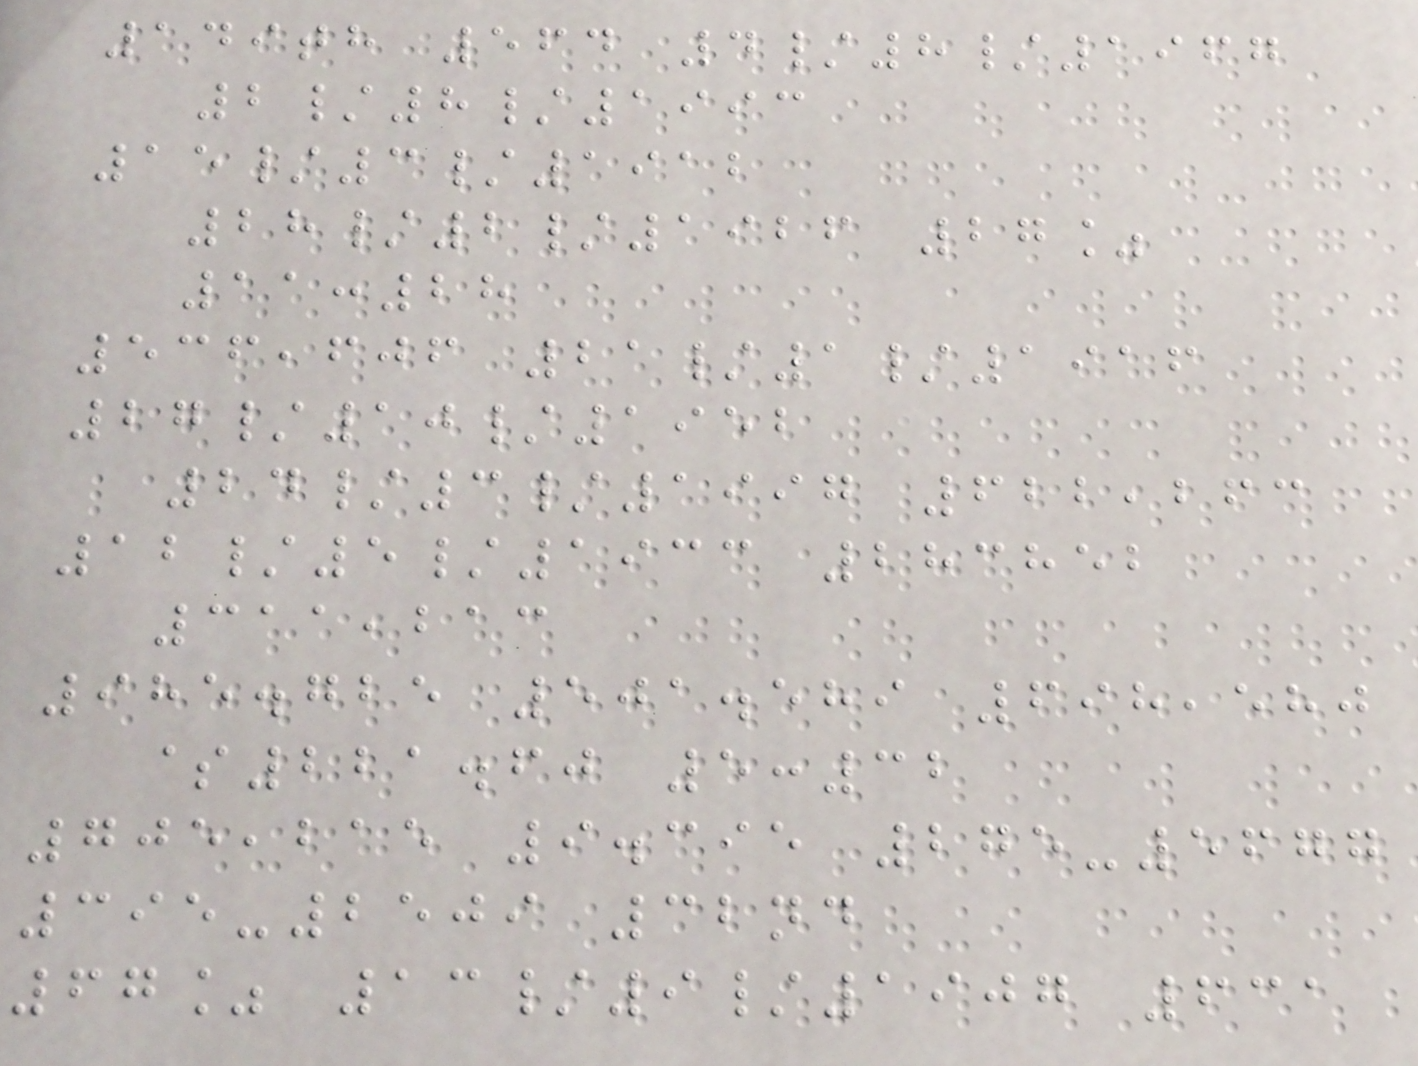149th 564 4/8/1967
2/8/1993
15/3/1912
28/2/1926 27%
11:28
536,606 21/1/1916
27/10/1952
24/3/1997 622,263
12/5/1933 283852
311,213
985.725 501.589 698,580
$221.60 5:32
705,215 9.395 275-5677
395-2509 32nd
67% 13/9/1907 631
